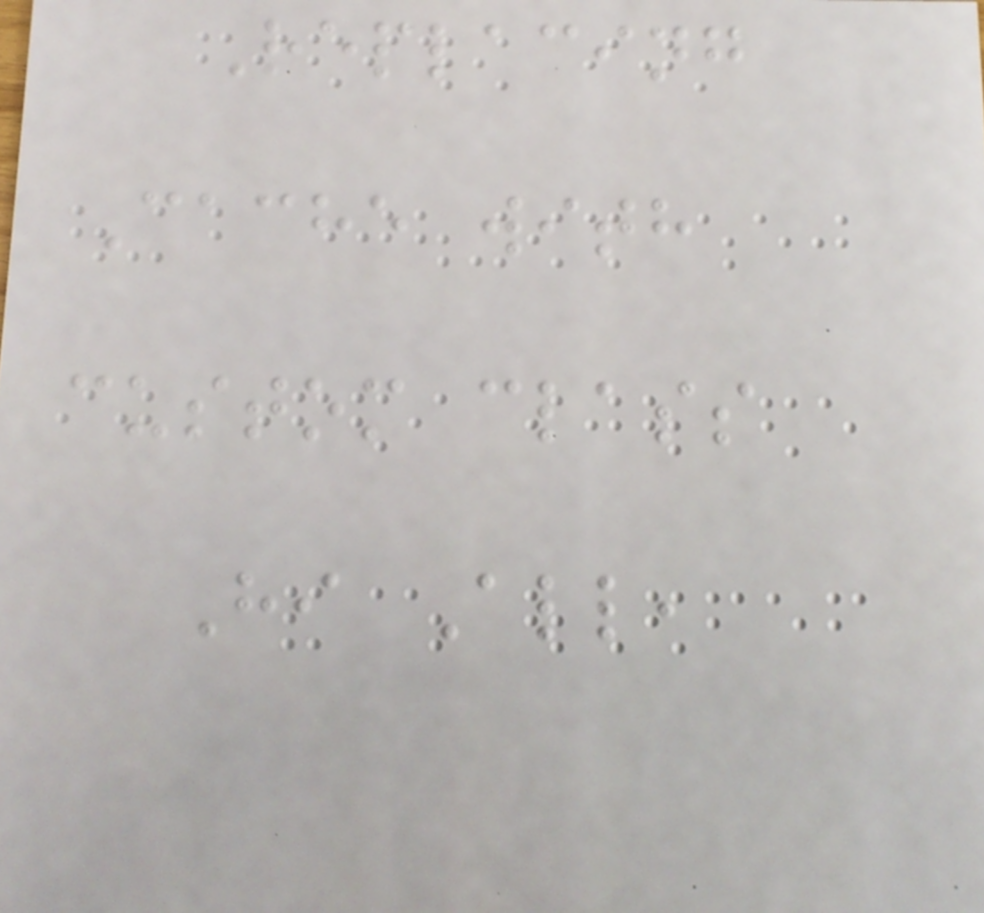Replacing
Cache with
custom class
Hi All,
